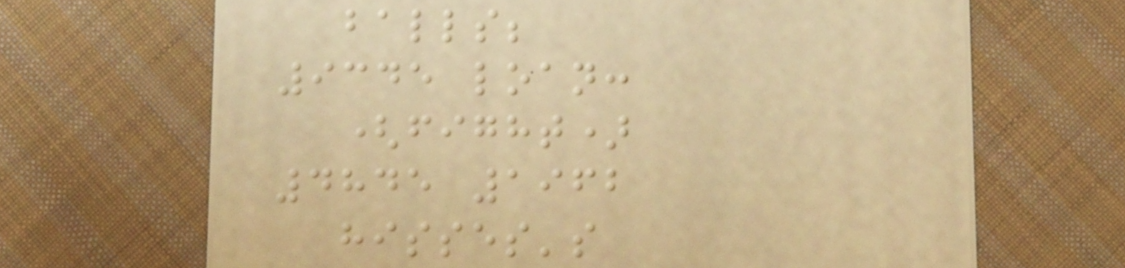balls;
9345 loan:
(fight)
4845 1962
hisses's
